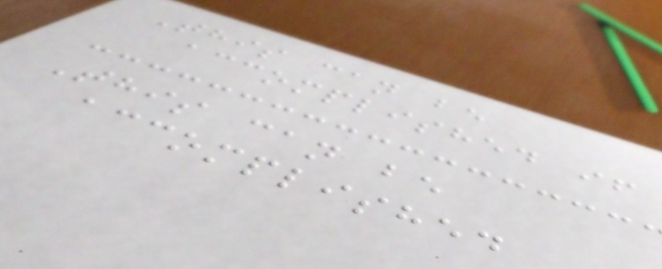This can be
accomplished if
This can be
accomplished
